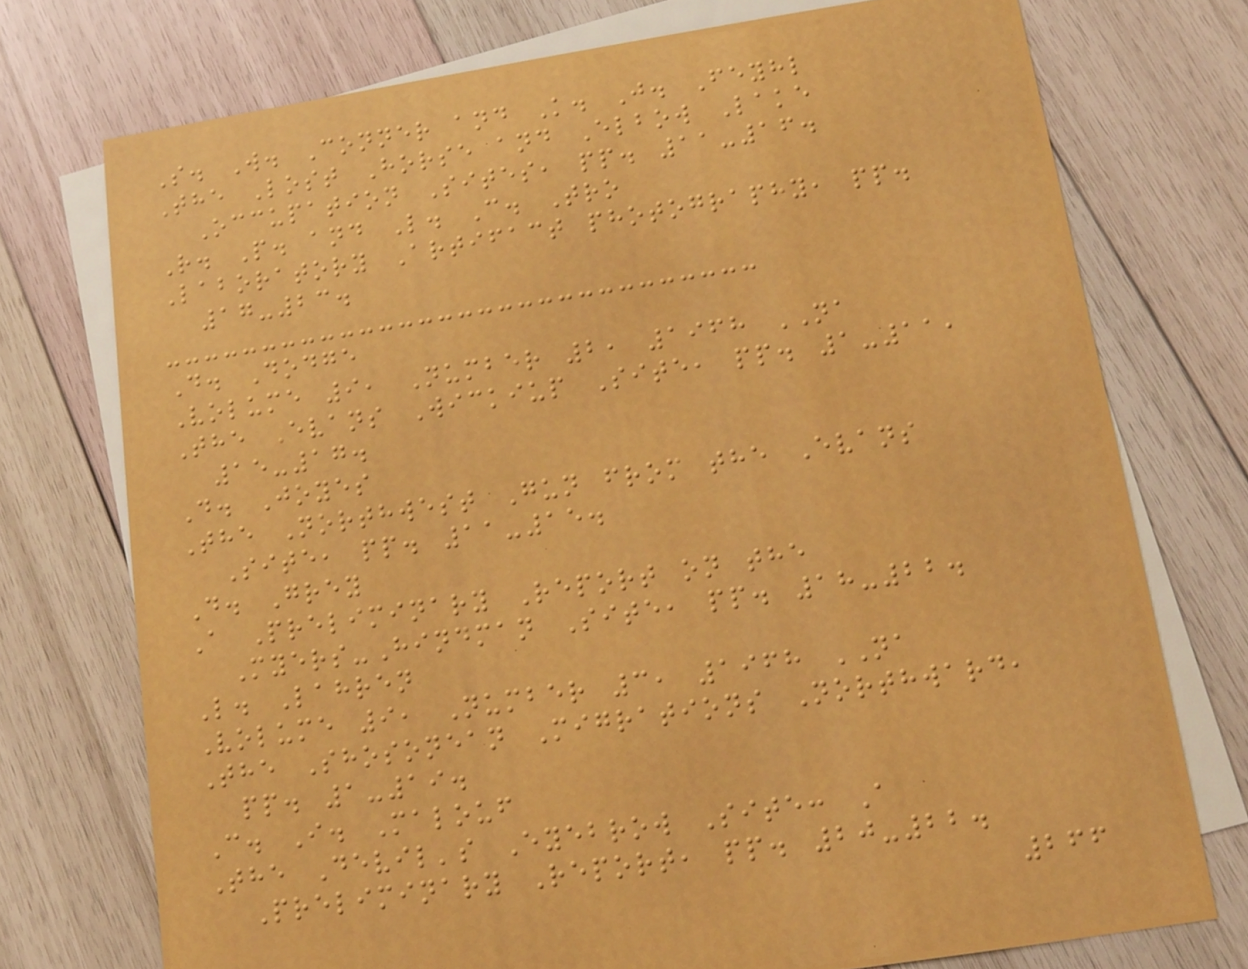S. W. Conner and K. J. Feyhl
The Lost Horse and Elbow Lake
Occupation Sites, pp. 11-16.
R. P. and L. C. Tro
Laboratory Artifact photography, pp.
17-23.
D. Dodge
Volume 9, Number 2, 1968 NA
The Evans Wickiup Site, pp. 1-11,
15-17.
D. Joyes
The Northwest Gun from the Evans
Site, pp. 11-15.
D. Grey
A Preliminary Report on the
Myers-Hindman Site, pp. 18-22.
L. Lahren
Volume 9, Number 3, 1968 NA
The Shosonean Migrations Northward,
pp. 1-19.
C. I. Malouf
The Devil's Eyebrow Site: A
Preliminary Report, pp. 20-22.
266
